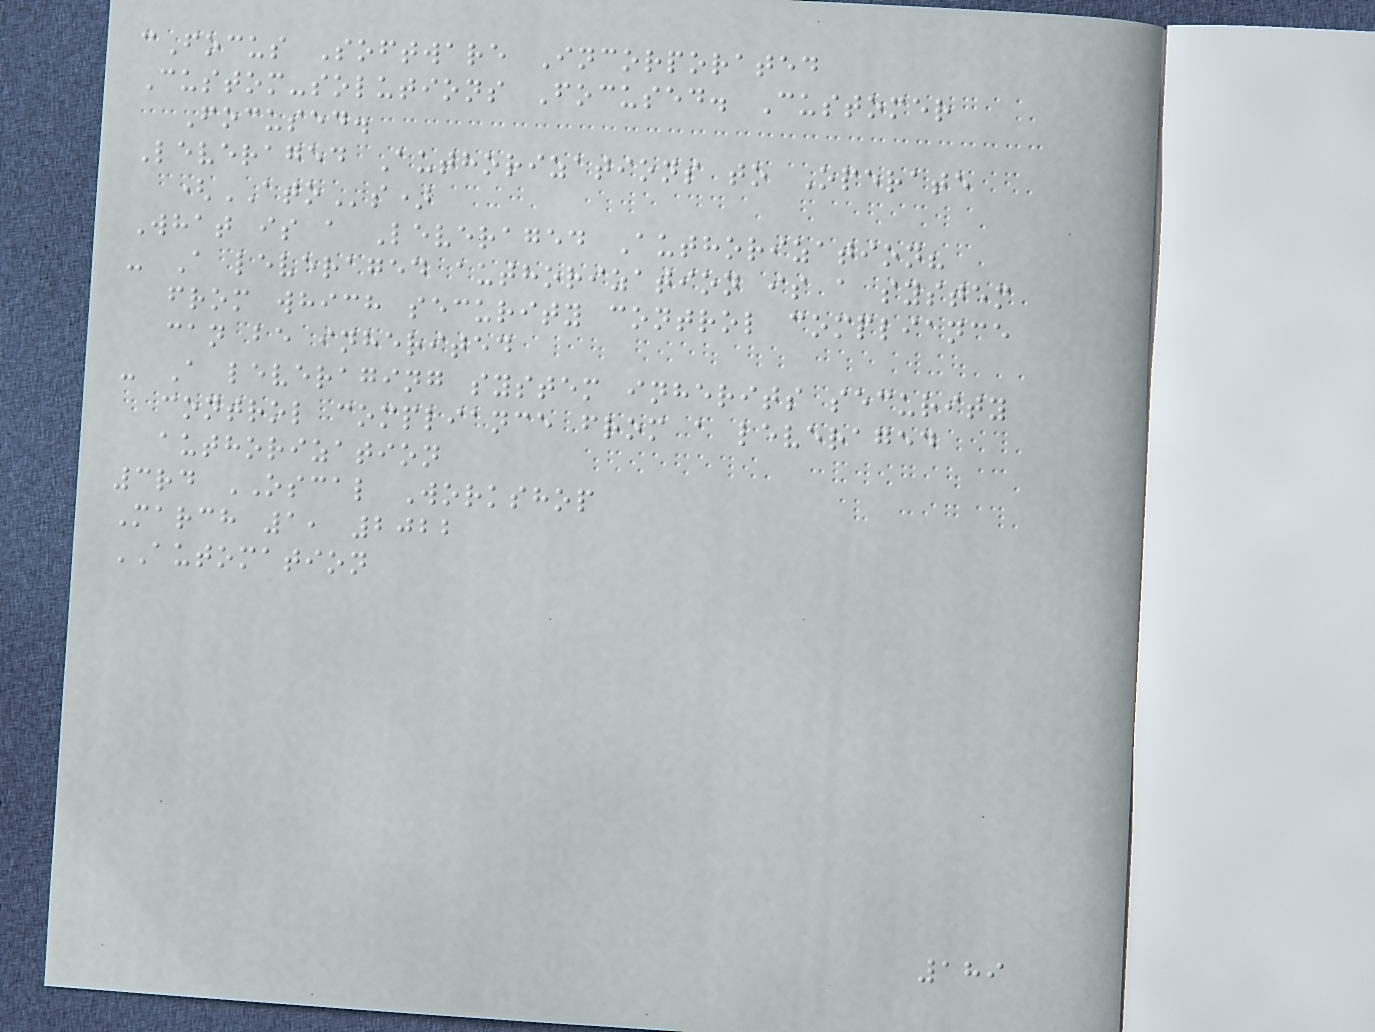cFocus Software Incorporated
Custom-solutions Focused. Customer
Focused.
Leveraged Authorizations to Operate
(ATOs)
What is a Leveraged Authorization?
- A leveraged authorization is a system
from which security control compliance
can be inherited
- A leveraging system inherits security
control compliance from a leveraged
authorization
3rd OSCAL Workshop
March 1, 2022
AUTOMATION
189
